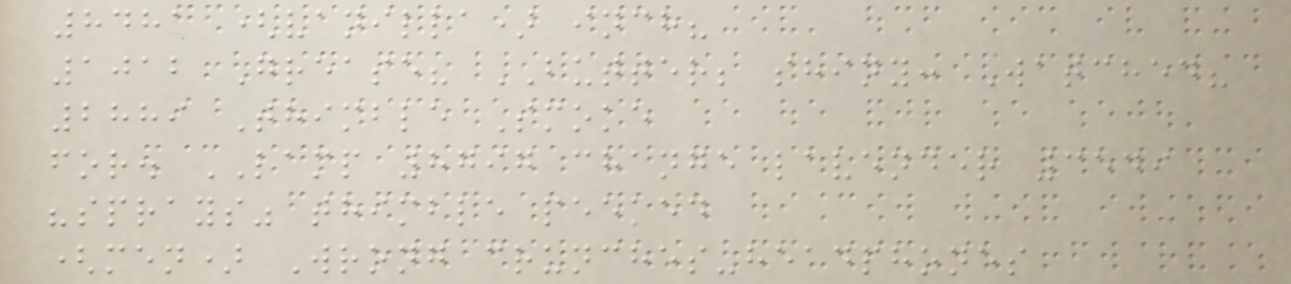8481 (vanilla) inch?
1012 Grease? BUTTER; shiny: Watched?
2889 Thimble Smoke
for. LAMP 8797 change lavender 3549
"sprays" thimble peeked
(men) Wrong crunches-headphones
